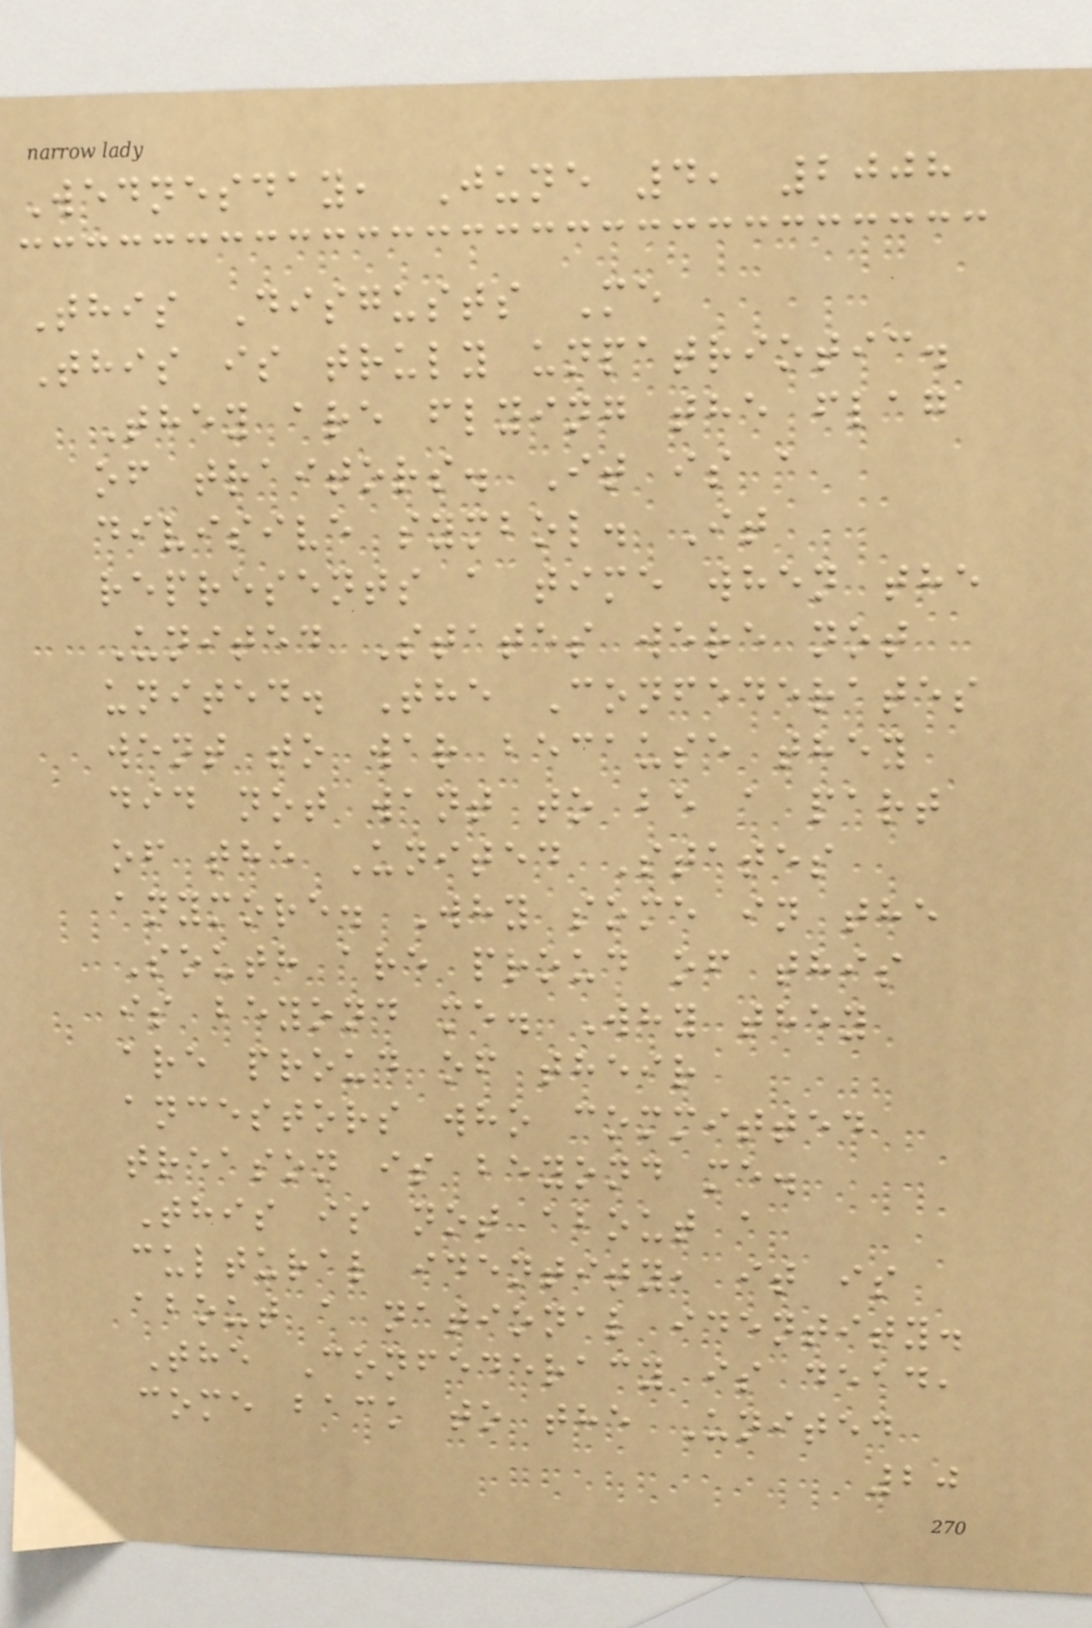Wednesday, June 4, 2008
This Disgusts Me
This is truly unpatriotic.
They are flying the flag
of traitors. It is a
divisive symbol. It
represents a time when the
United States were not
united. The Confederates
went to war because they
did not want to be a part
of the United States
anymore. Why some in the
South are proud of this
is beyond me. Why they
are proud of their
ancestors who committed
treason is beyond me.
This is not about a
cultural identity, it is
about a national identity.
The Confederacy is dead,
come back to the United
20
